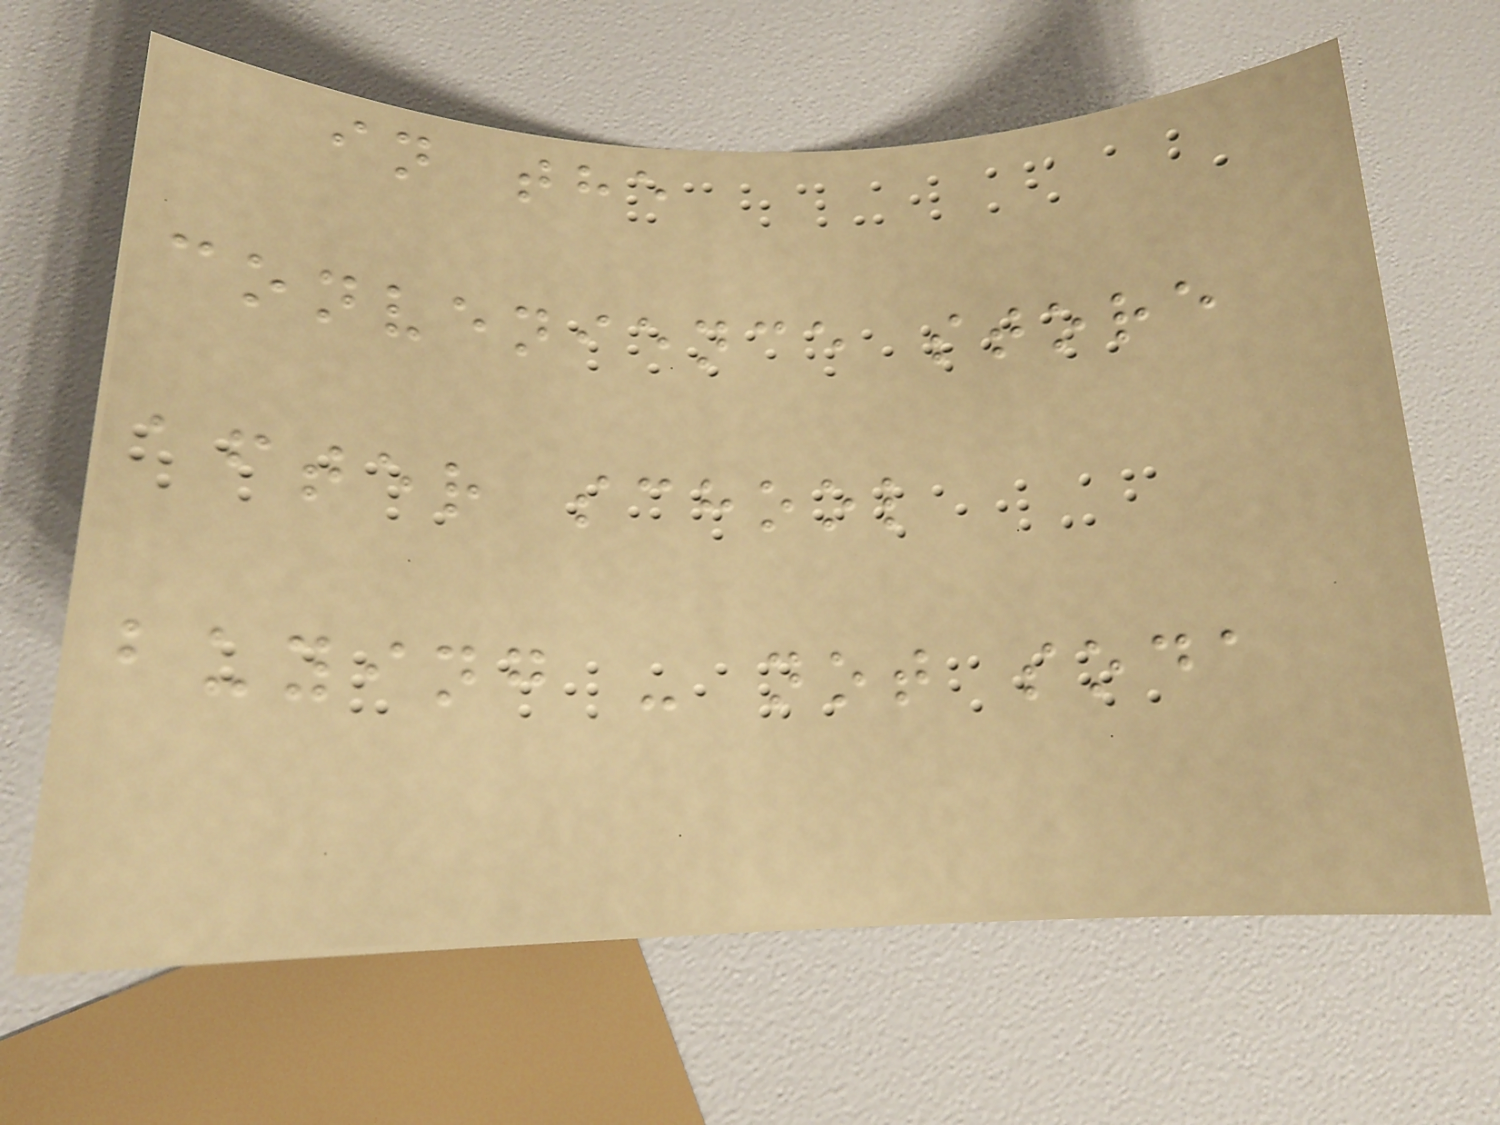in the
convenience store
after school
buying - not soda
